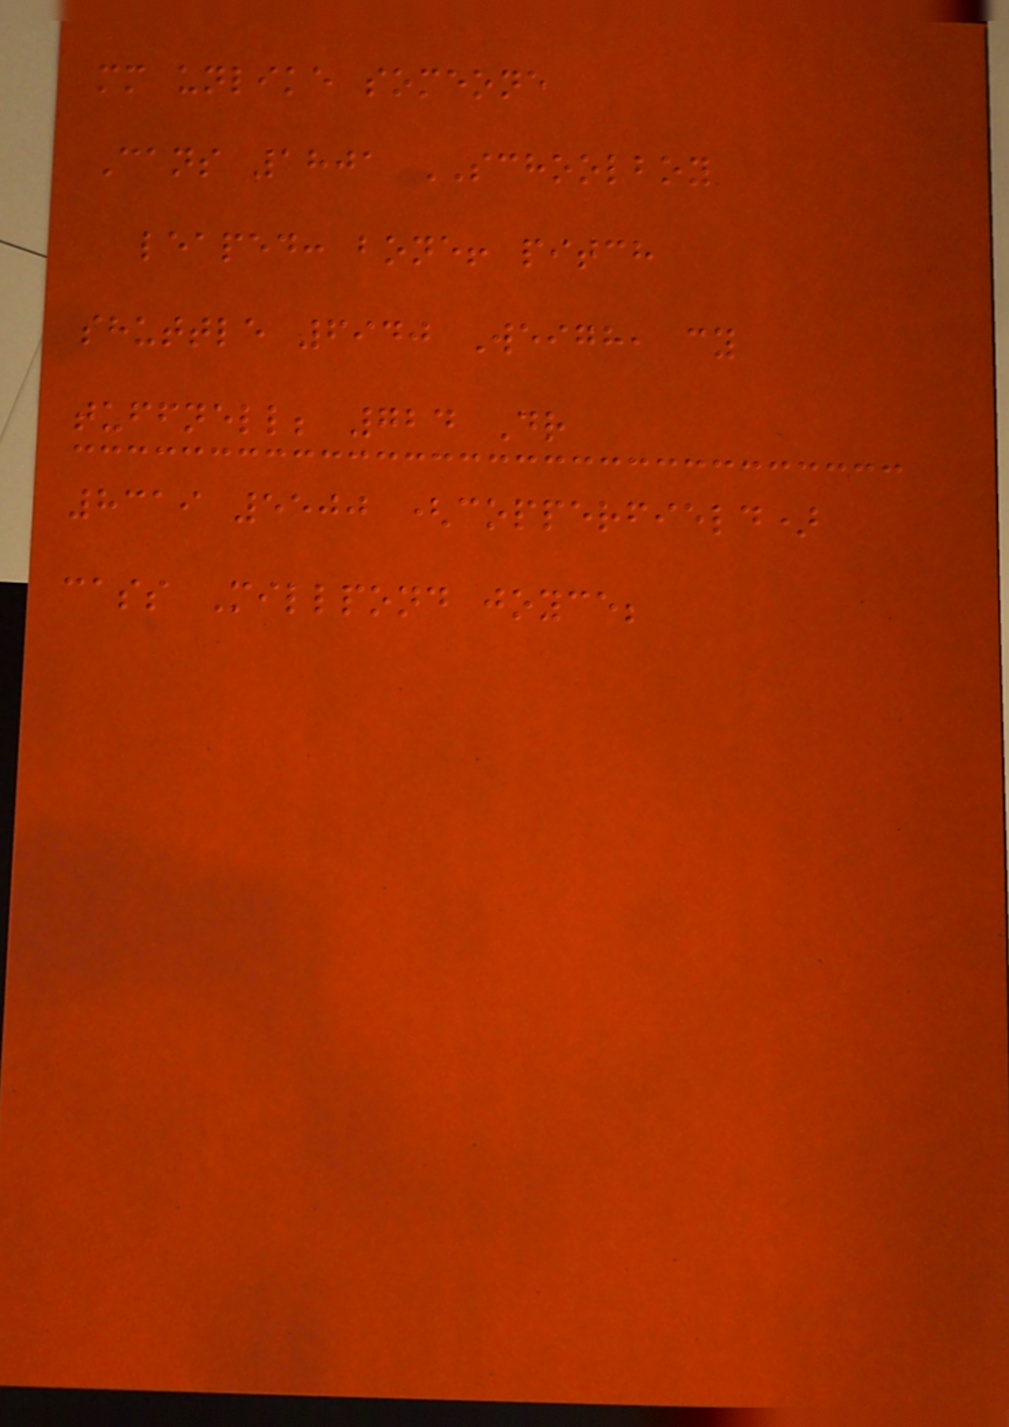mm unlike someone
Cans 1801 SCHOOLBOY
leaped: bone! pitch
shuttle 6940 Weigh, cy
tuffnell; 724 Dr
8319 5500 (copperfield)
cass Millpond joyce;
